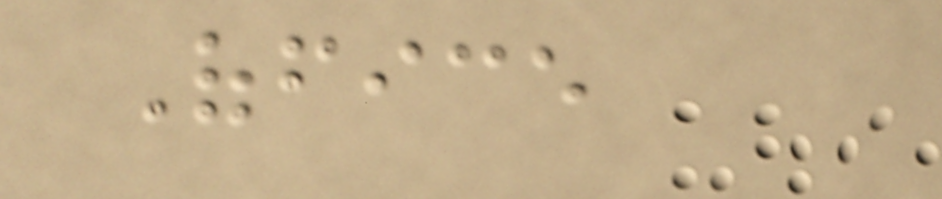Office
